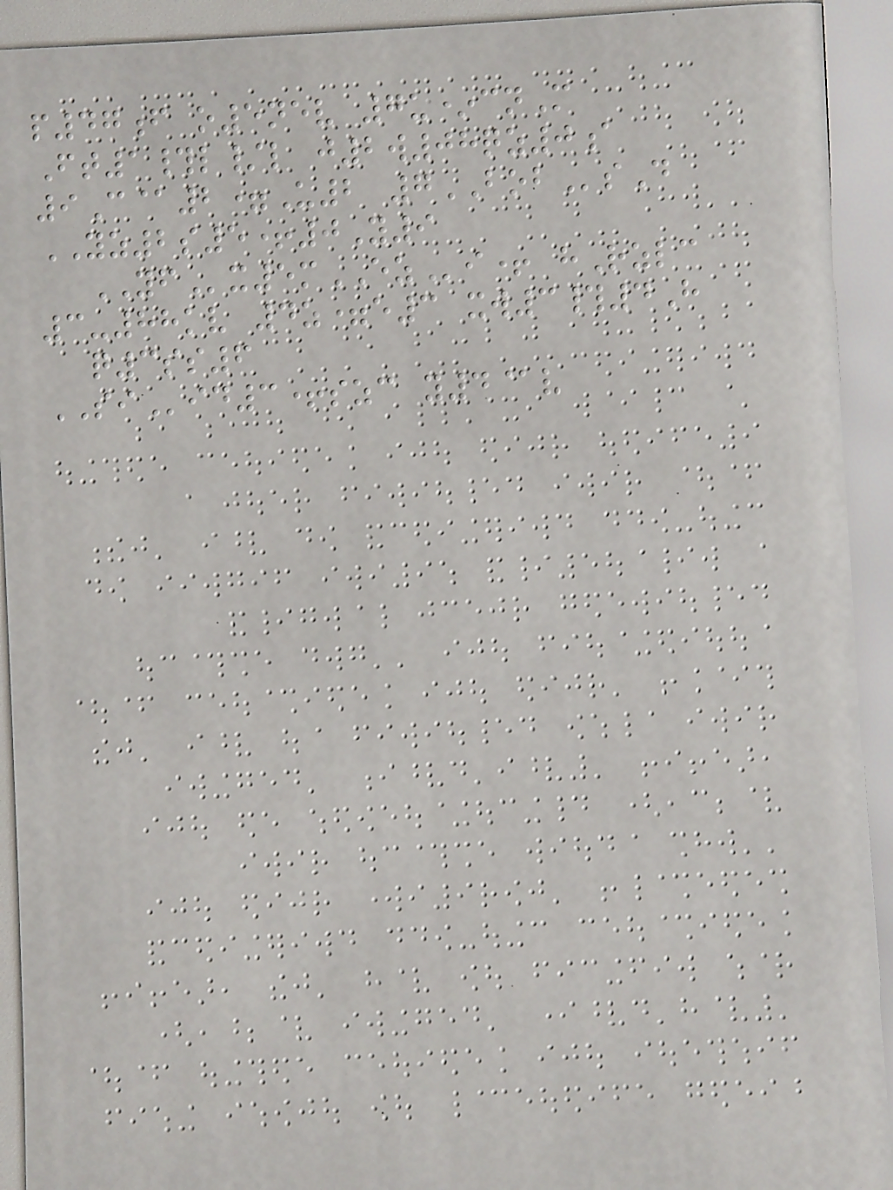p47f o5nev 7u*cnM
Ft1#l/l j2w08qz0a
9C@2=U2 7BOBsD
YZ2s5+0Y9
YFx5mEZi+ hRzlc
3-88kv 4z=e3 xw3#4H
q3ss6
SIid3+szc y4@v
